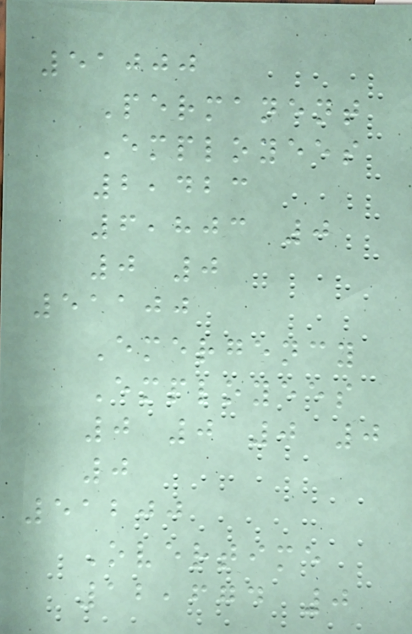51000
Permanent
Employees
2,423
6,803 0
0 0
51100
Emergency
Employees
0 0 0 0
0
51200
Overtime
12,674 0
